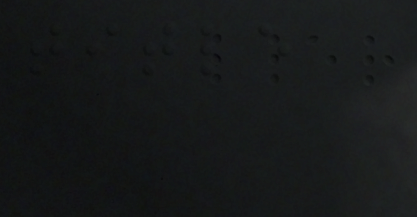title
